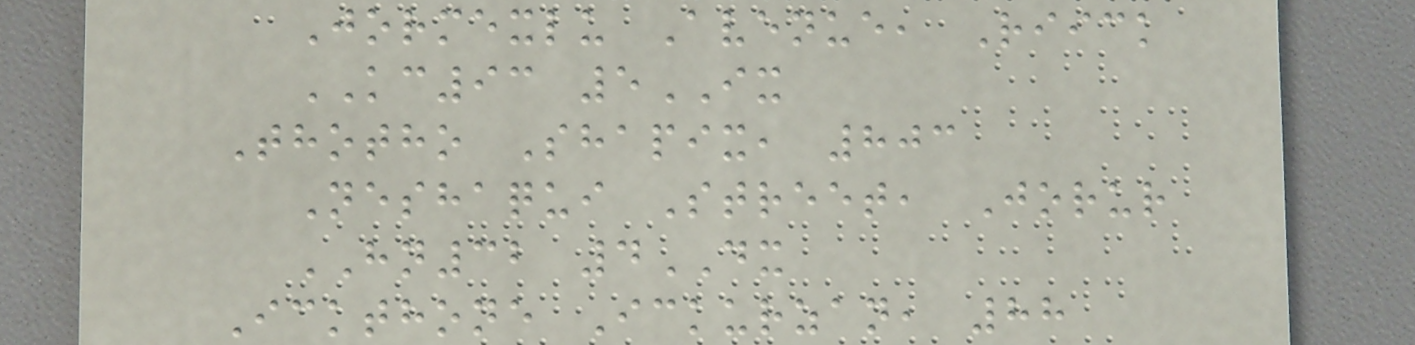Jormexlu Avenue, Riick
KC93 5IX
Thotho Shapix, 803
Neshaqui Street, Jorur
HN32 4DX
Ickthone Ickurzan, 88
